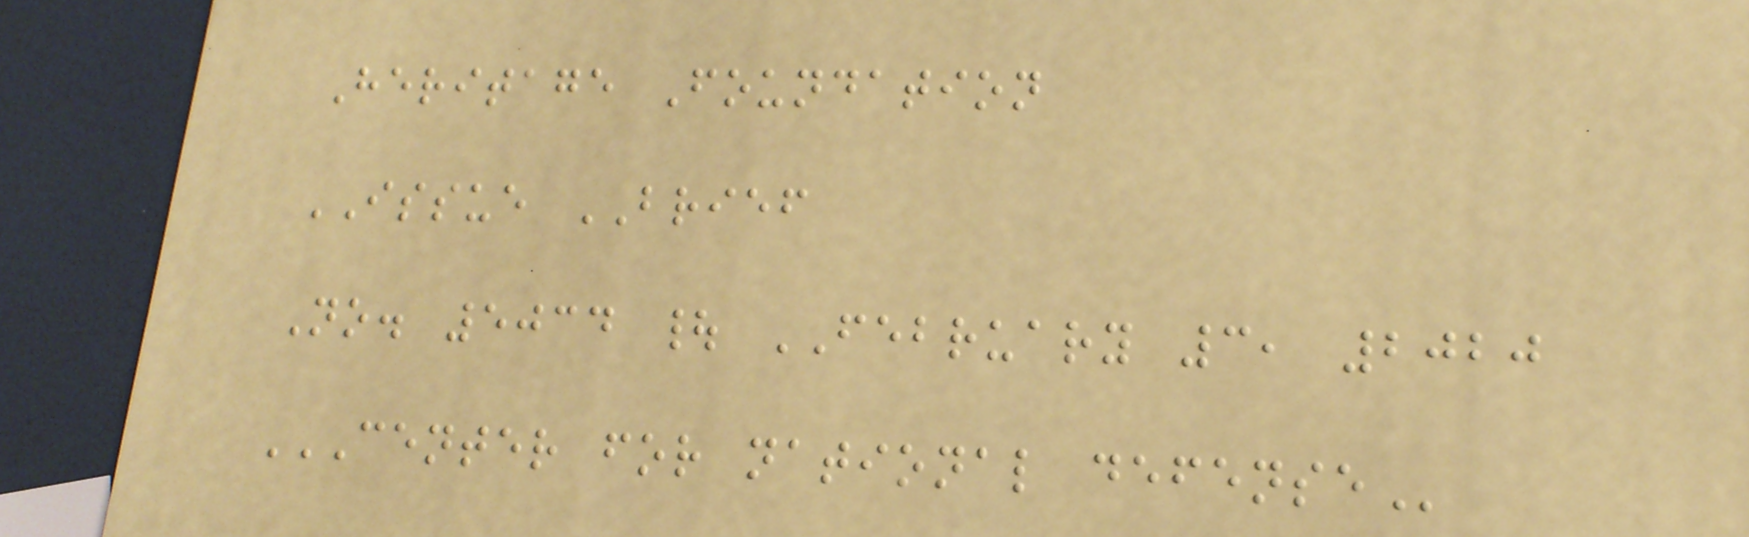Heritage Foundation
ISSUE BRIEF
No. 5034 | FEBRUARY 3, 2020
CENTER FOR NATIONAL DEFENSE
